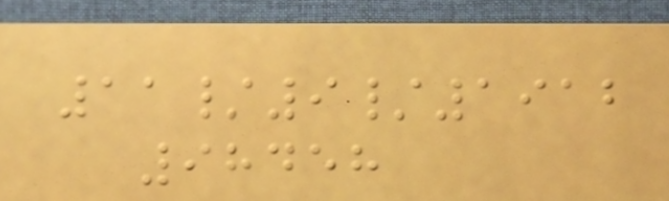11/9/1912
98458
